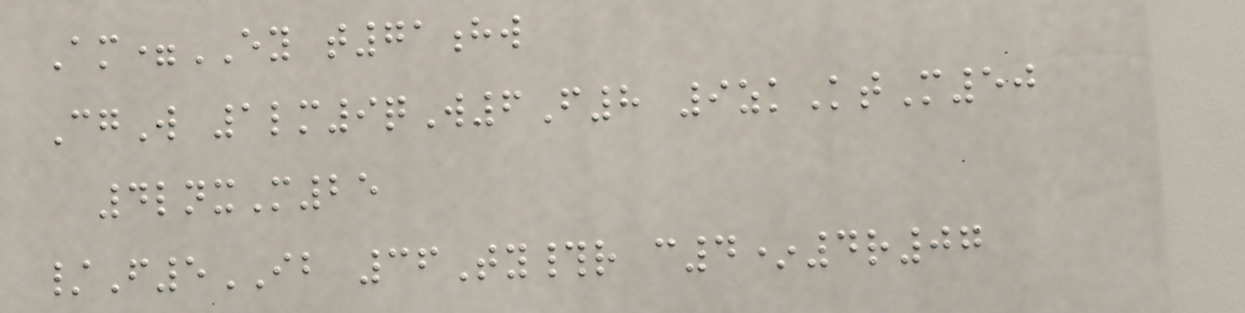Am=EY t71hw
CgW 1lm9qW6F8 9zkKtM50
4lnxM25
/F5IB 36Ty#r c4*4r07
